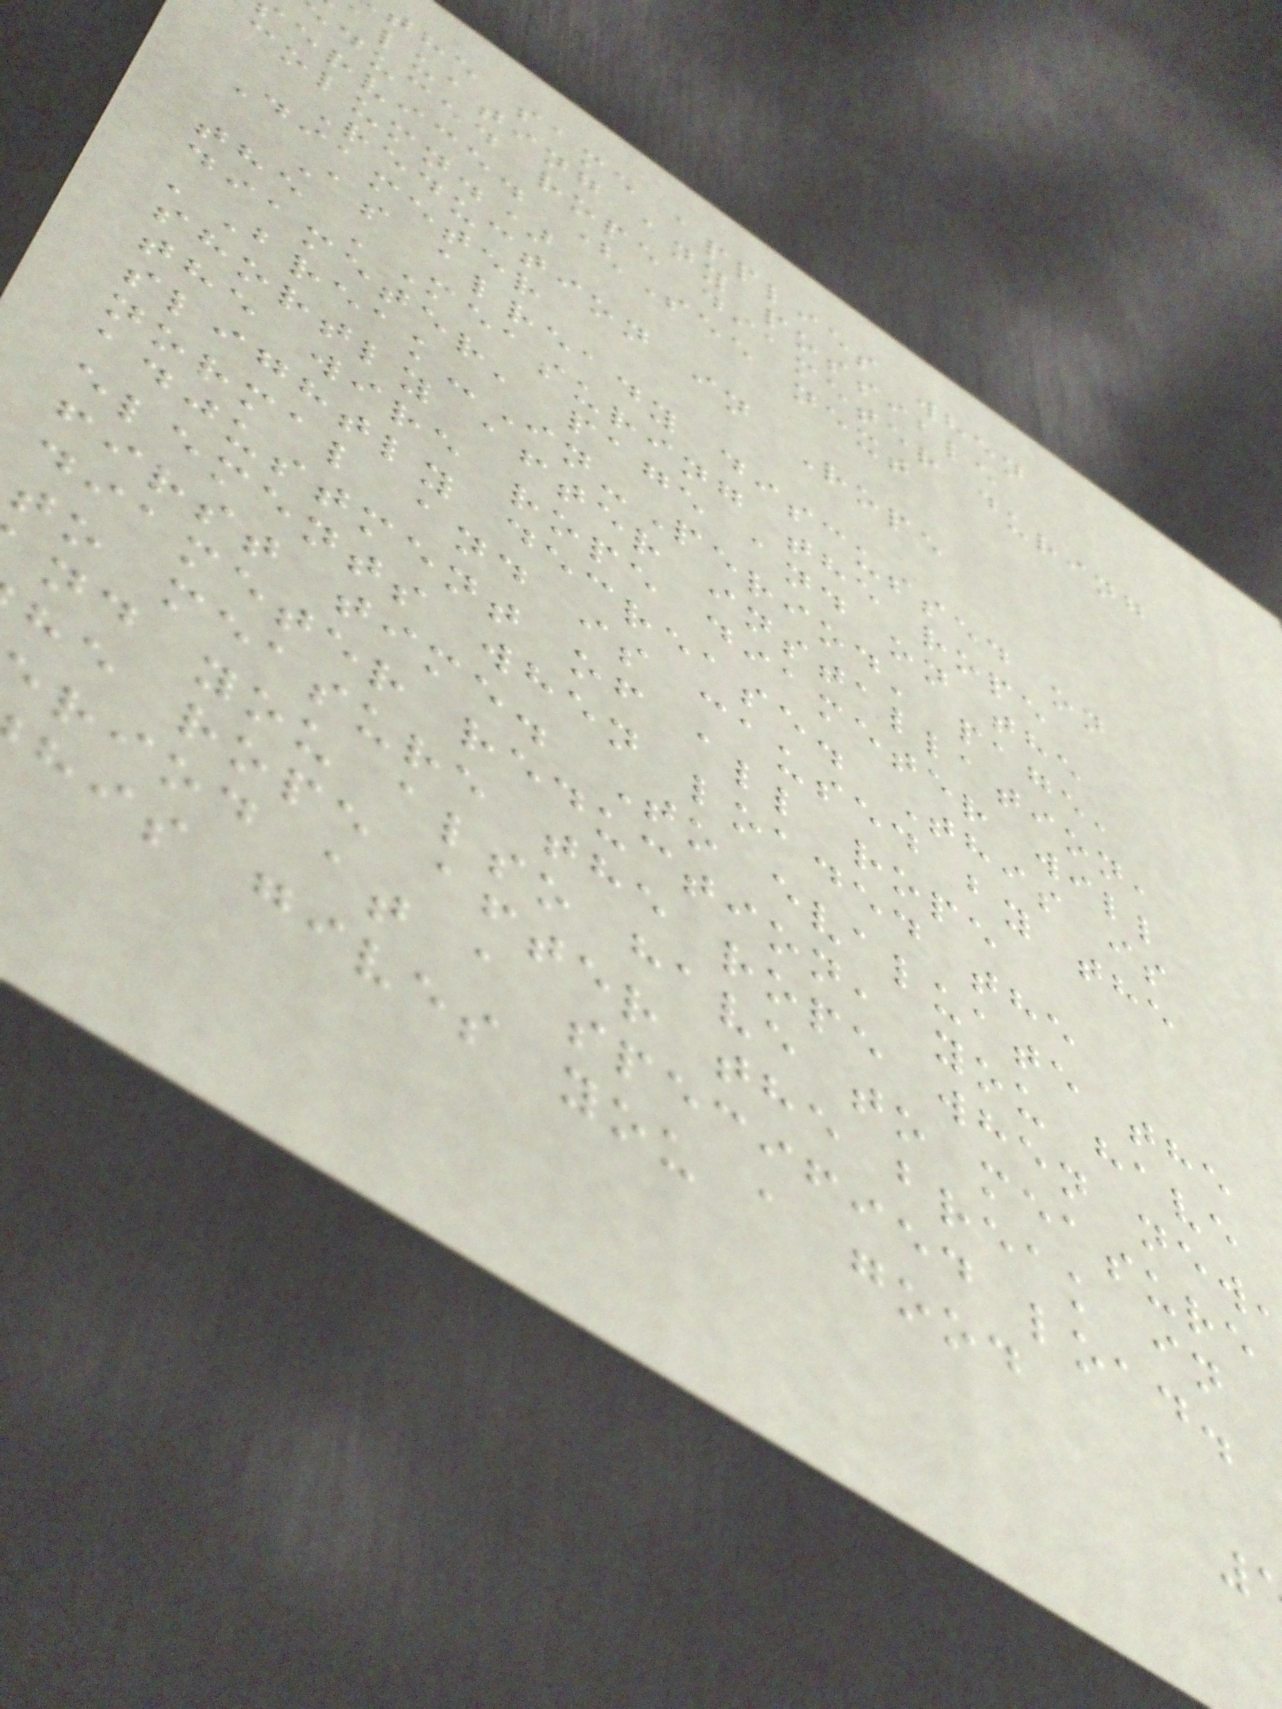the same applies when
aluating any possible
duced rope diameter during
ervice. (See next
column.)
Reduction in Rope
Diameter
As already discussed on
the 'Measuring the rope
diameter' page and on the
'Break-In-Period' page,
shortly after installation,
the wire rope diameter will
slightly decrease. This is
normal and is caused by the
adjustment of all rope
elements when loaded the
first time. To evaluate the
diameter reduction, you have
to measure the rope when new
nd you also have to measure
he rope after the break in
riod at a specified load.
his gives you a good
